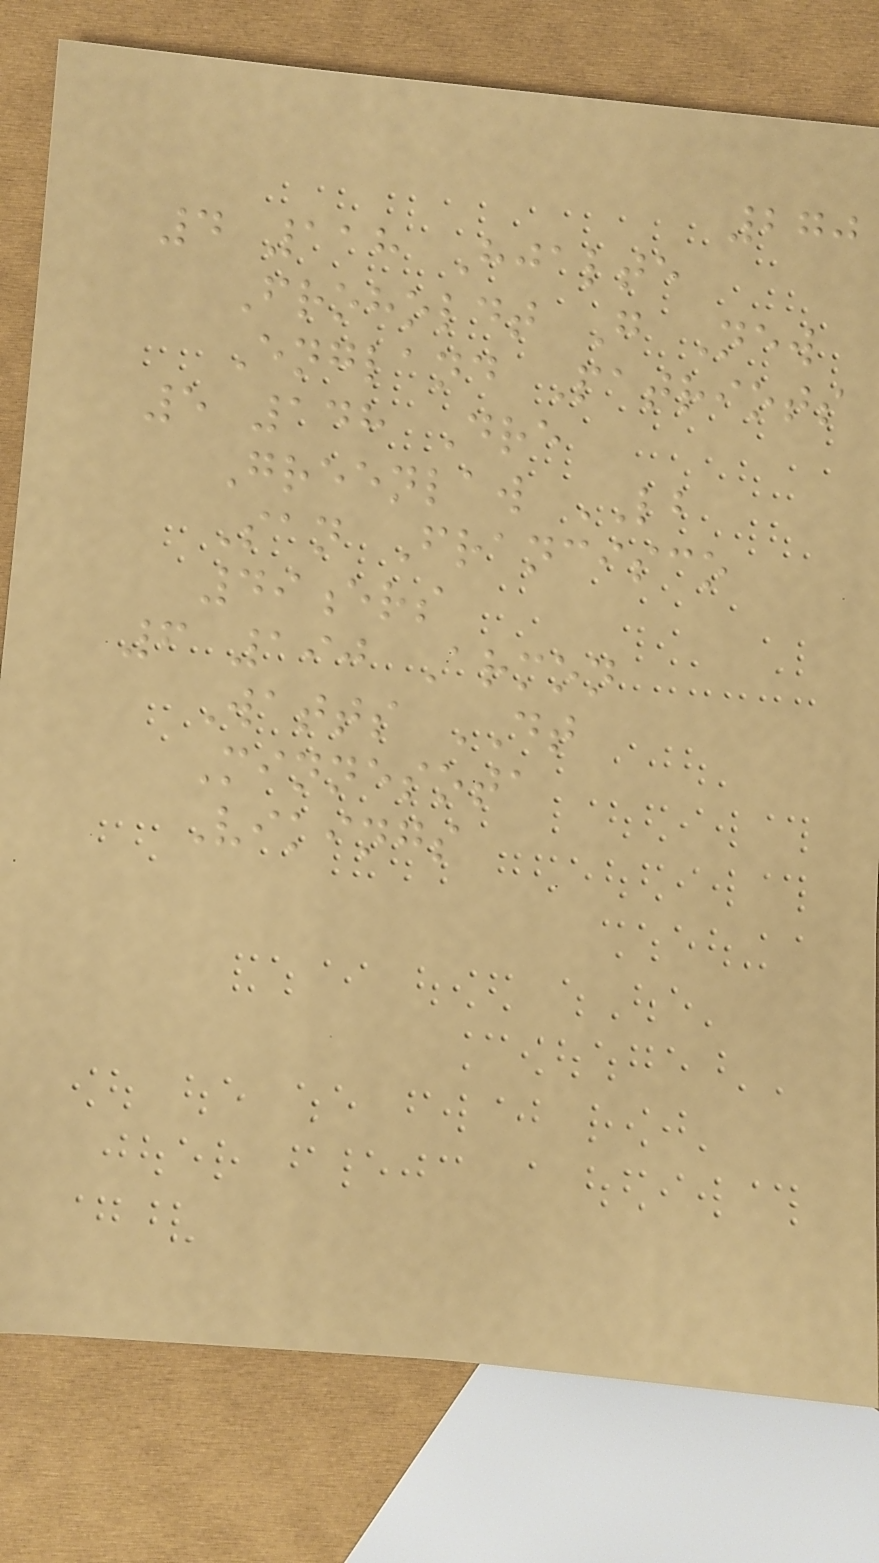270
4 118 Hjalte
Froholdt G New
England Patriots
5 148 Dre
Greenlaw LB
San Francisco
49ers
6 190 Armon
Watts DT
Minnesota
Vikings
